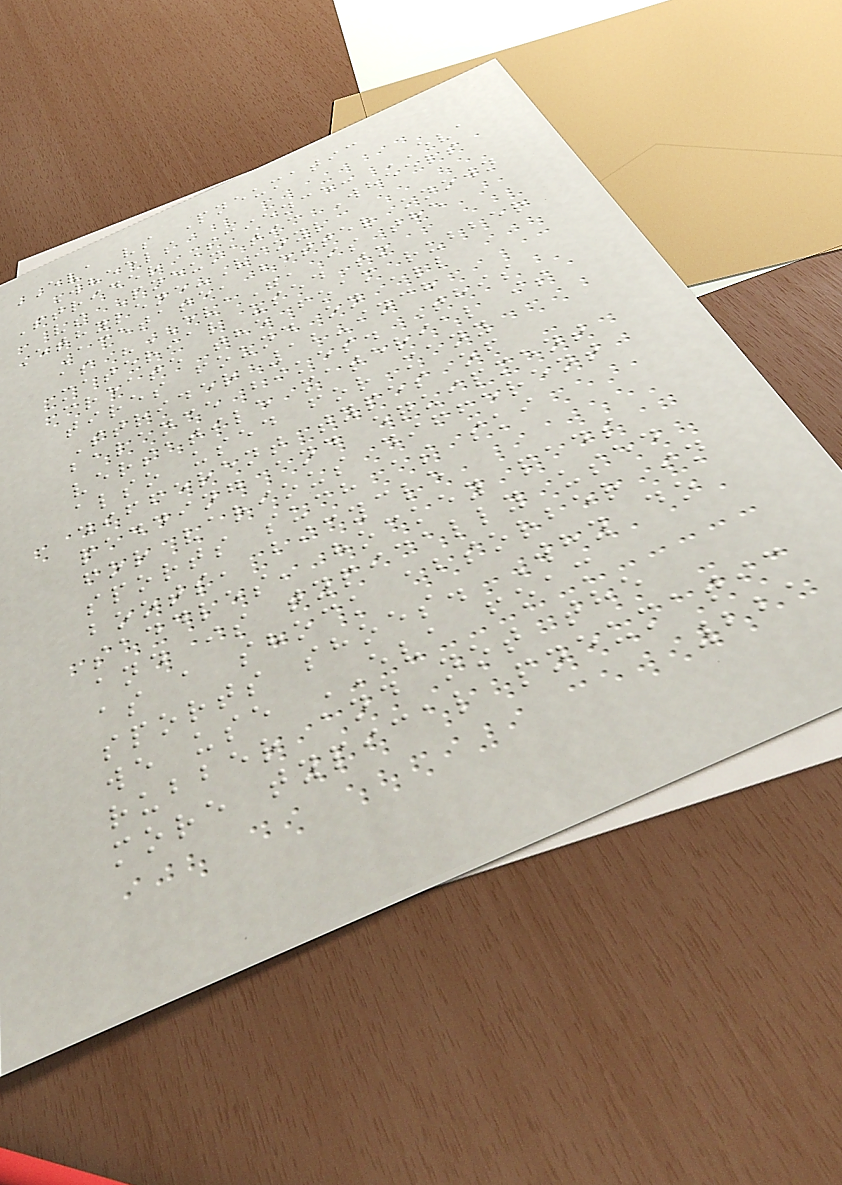EVA vs Pneumatic
Wheels
Strider Science: EVA
vs Pneumatic Wheels
Ethylene-Vinyl
Acetate, better known
as "EVA", is the
material used to
create the foam rubber
tires found on all
Strider 12-inch
balance bikes. This
versatile material is
also used for many
different types of
padding and equipment
for various different
sports such as ski
boots, bicycle
saddles, hockey pads
and is typically used
as a shock absorber in
sports shoes. Why do
we use EVA foam
rubber and not the
more typical pneumatic
221
